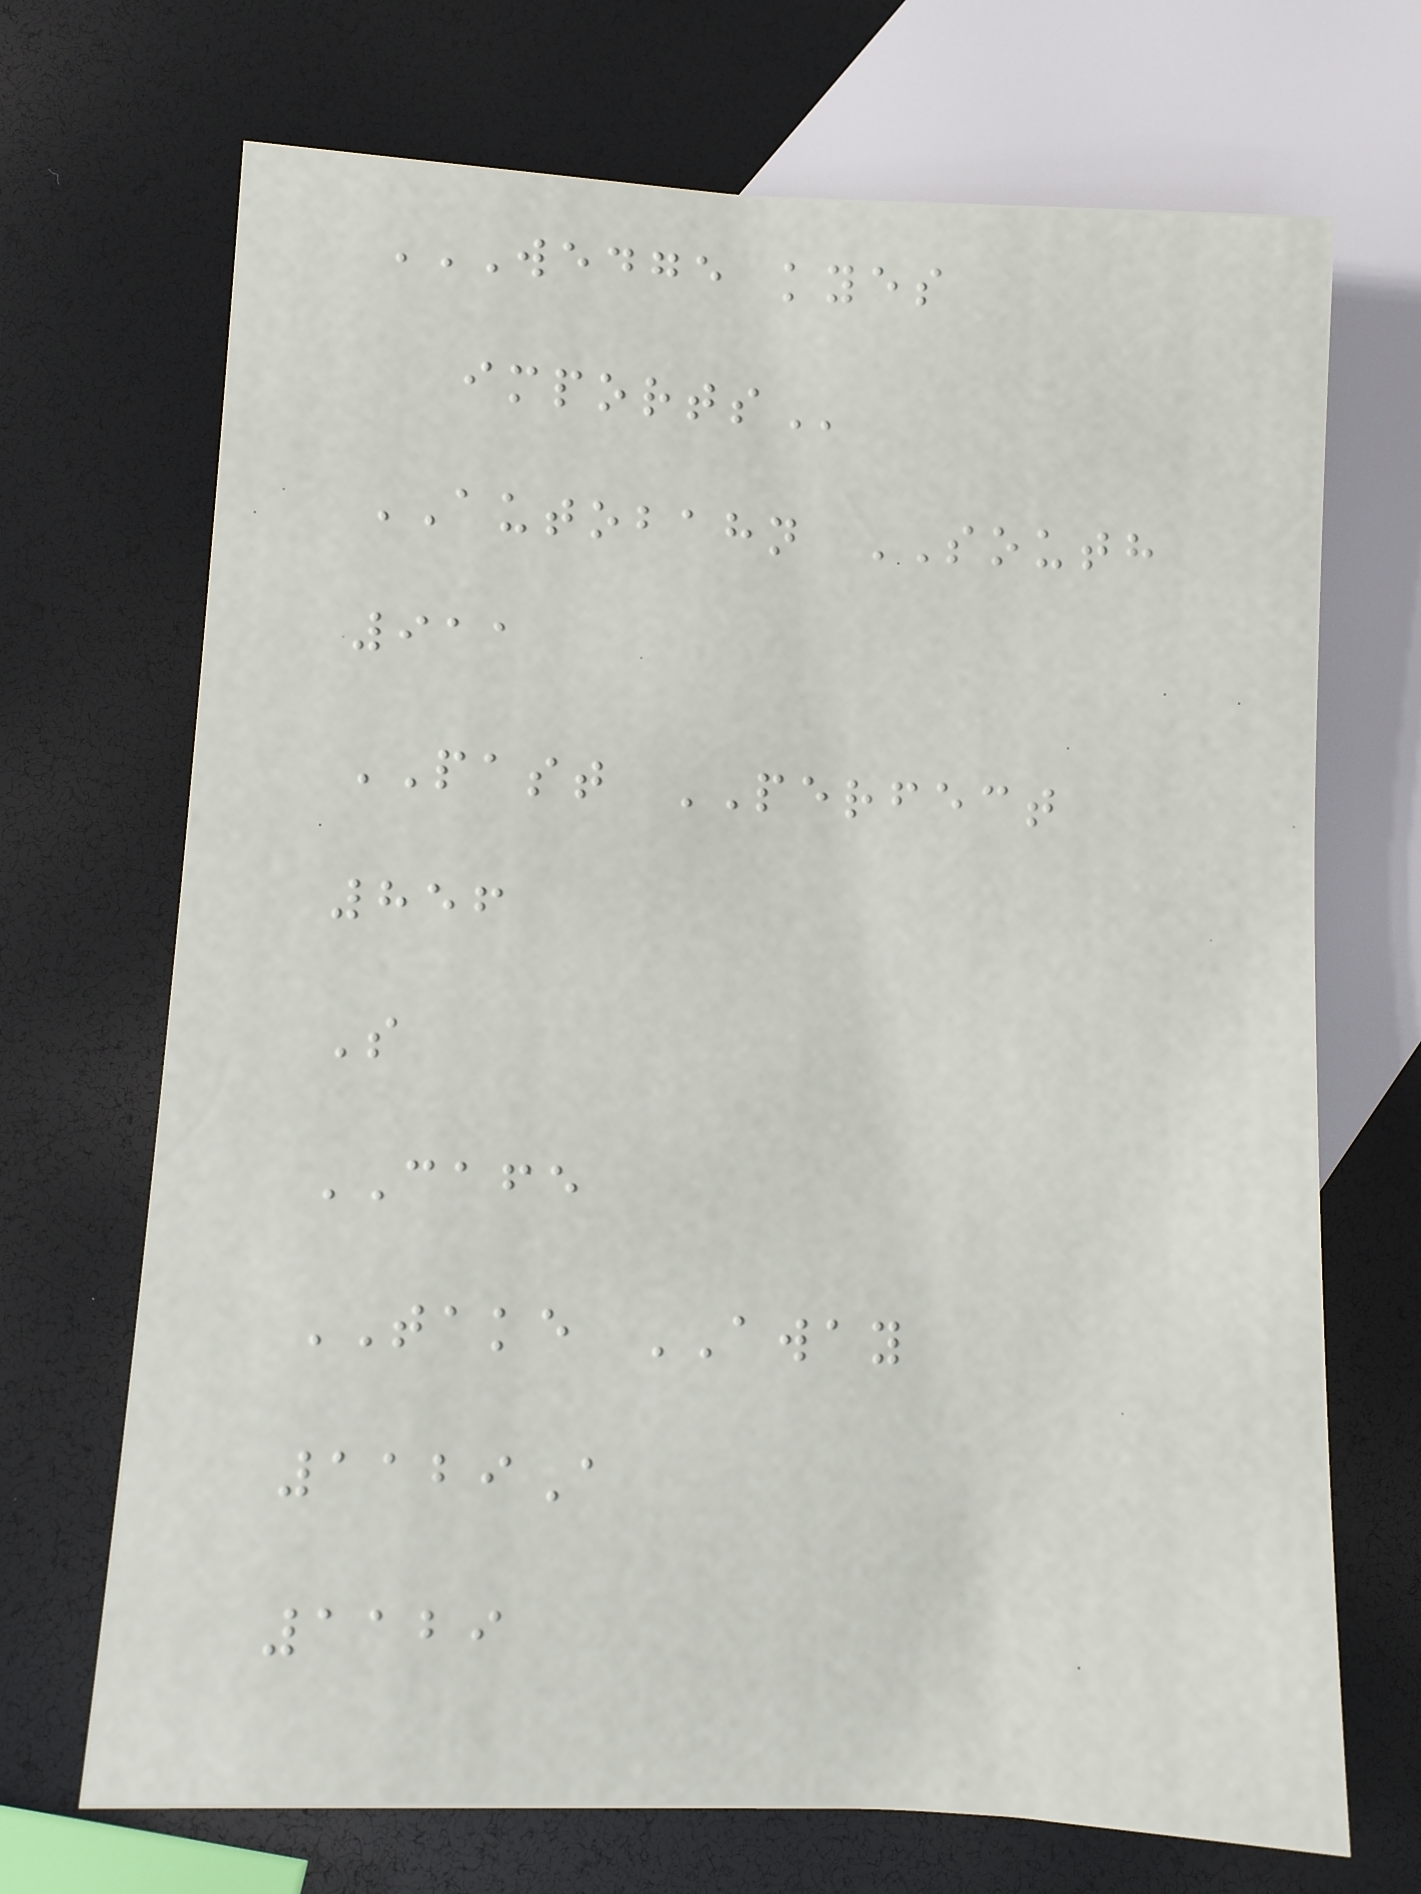WEDGE KYES
IMPORTS
AUTOBAHN SOUTH
911
PAST PERFECT
856
S
CAFE
TAKE AWAY
1129A
1129
